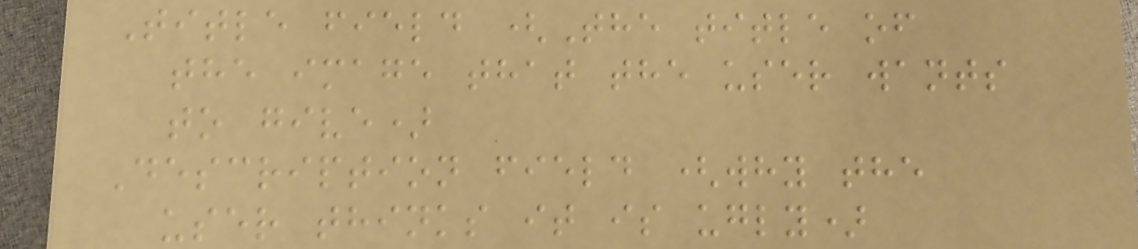Title field (The title of
the image that the user wants
to give)
Description field (why the
user thinks it is ugly)
